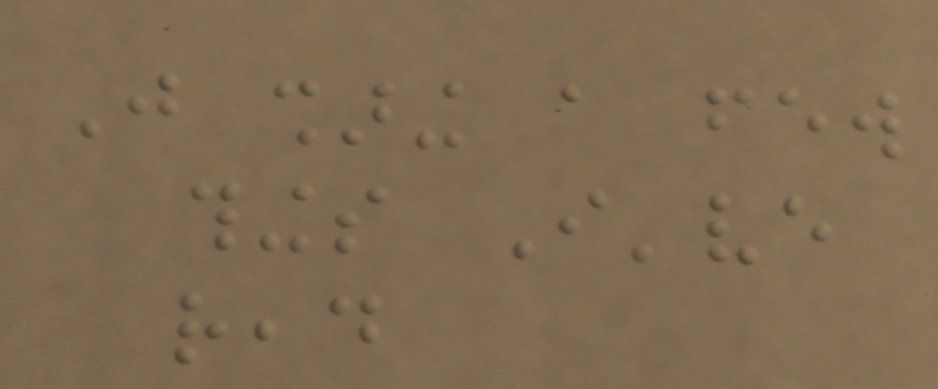Just sharing a few
things I've
read
